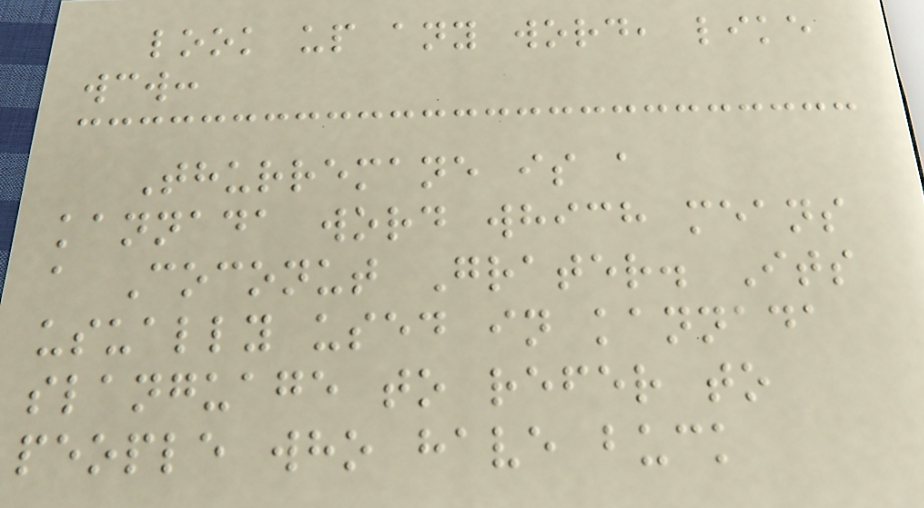look up any word, like
wcw:
Thurremane is a
kannada word which means
a Coconut Grater. Its
usually used in kannada
slanguage to refer to
people who have buck
